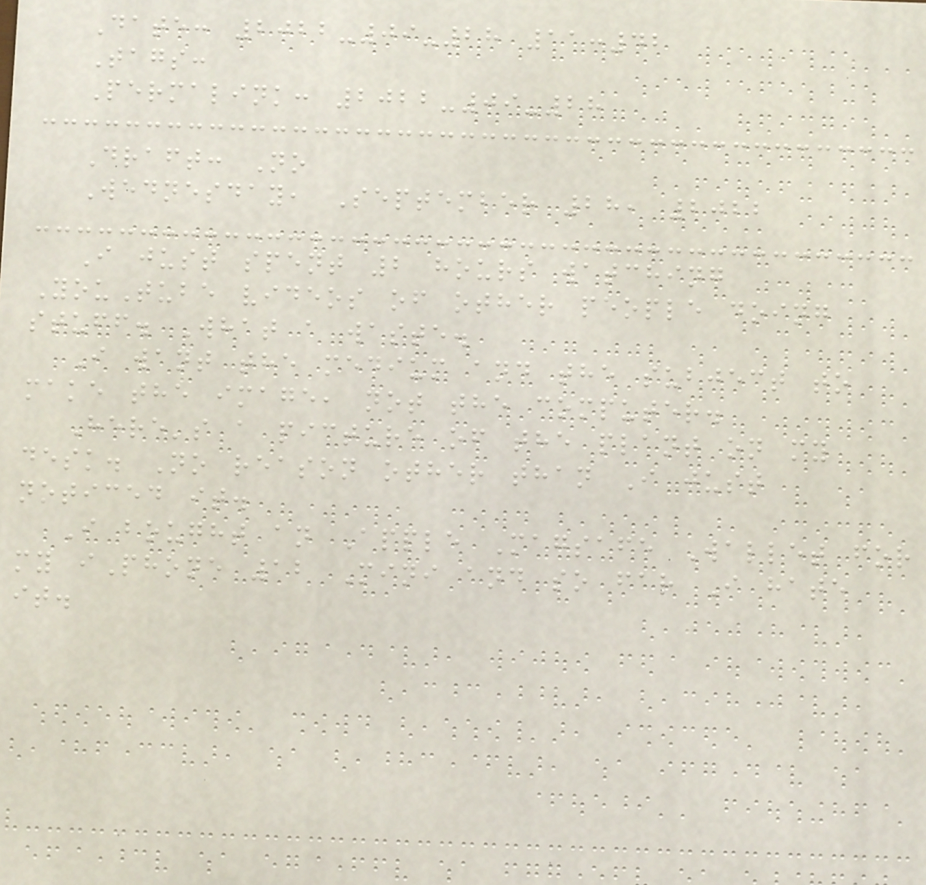Date: 2022-09-28 11:42
Tags:
Permalink: 2022-09-28
Draft: No
Wednesday, September 28, 2022
I just spent 2 hours watching
YouTube videos of other people doing
stuff. What a waste.
I want the medium and the subject to
make the image, not the computer.
Here's a picture of the plant on my
desk. No reason other than I just
noticed it.
I bought an Apple Magsafe Wallet for
my iPhone 12 Mini and so far I hate
it.
